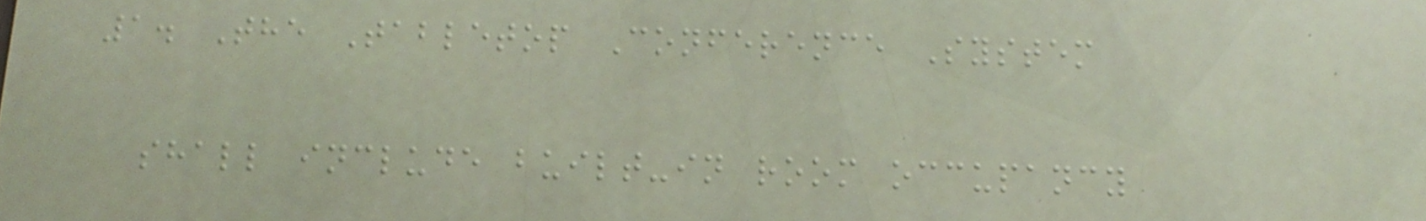1. The Tabletop Conference System
shall include built-in room occupancy
